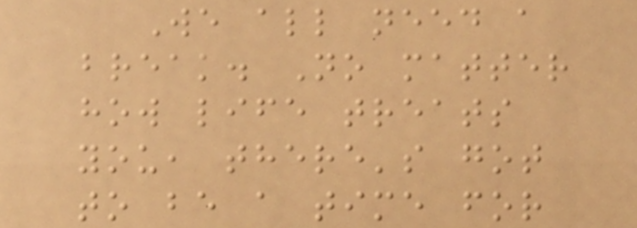We all need a
break. No matter
how life treats
you, there's got
to be a time for
